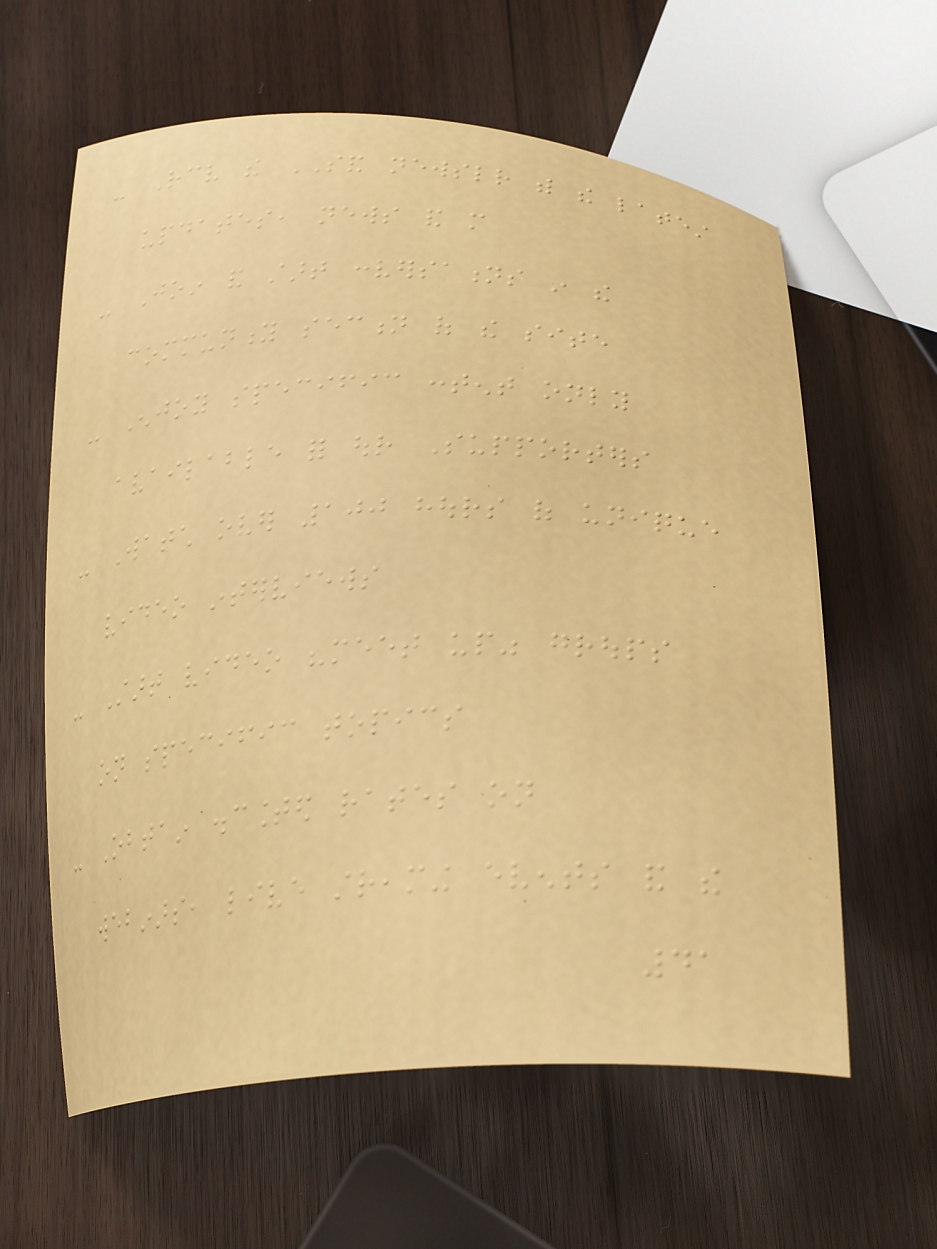- Receive the SAND newsletter with the latest
updates, news and more
- Join and start conversations in the
community section of the site
- Enjoy specific content only
available for our Supporters
- Watch over 100 hours of unique
video interviews
- Start video "meet up" groups
on specific topics
- Obtain discounted rates on
webinars, live streaming events and the
41
